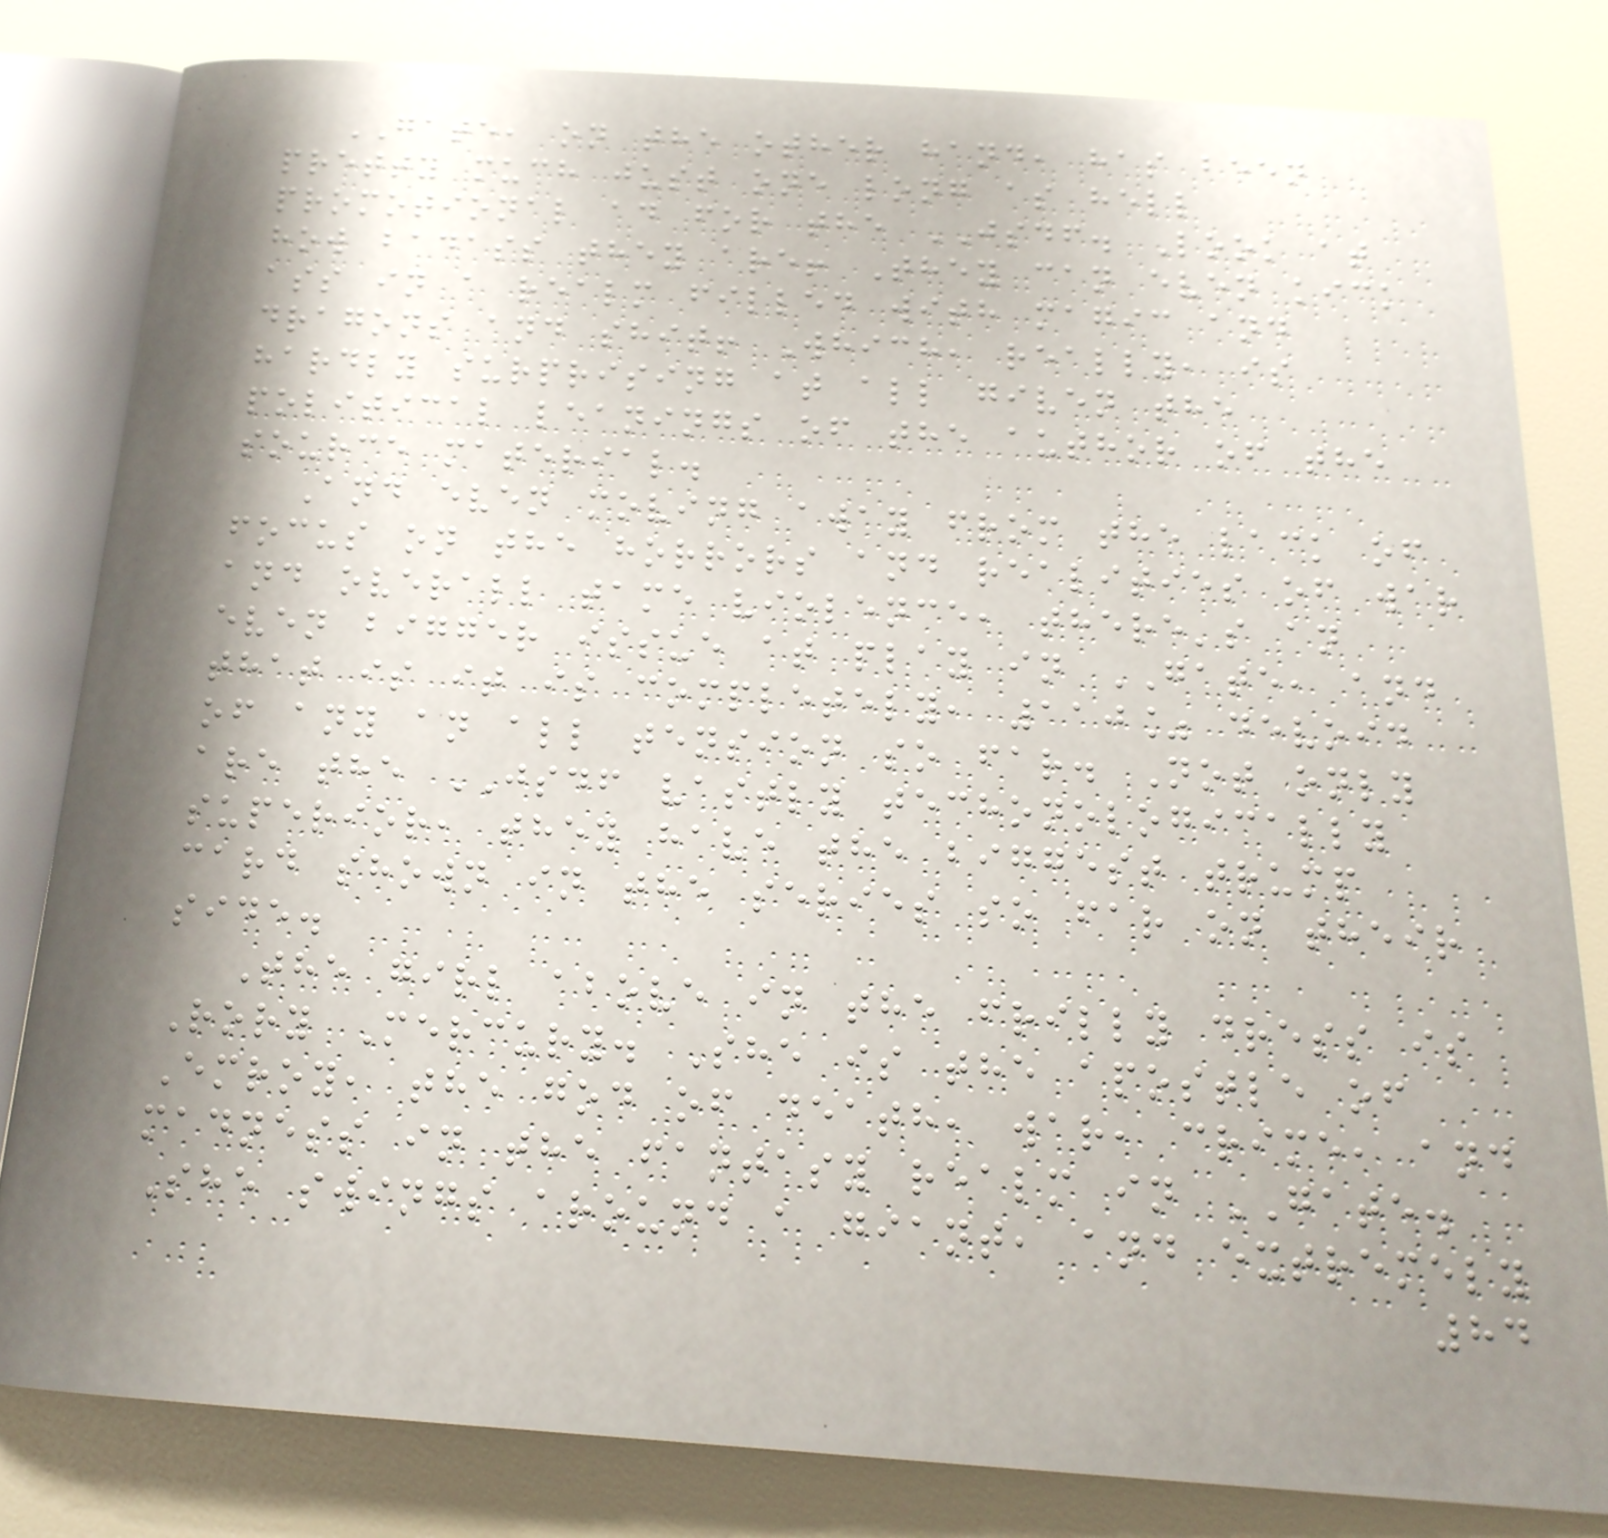GATE, on the other hand, has been
pretty much just one long as hell
promotional ad for the JSDF. Look at
how badass they are! They can even kick
ass in a realm filled with magic and
dragons and shit! Which, really, is
hardly surprising at all given the
political leanings of the author of the
source material.
And even moving away from the lack of
focus on the horrors and realities of war
and overall tame violence, there's an
even bigger issue at play in GATE, and
that is it is completely, 110% devoid
of any an all tension so far. Not only
are the JSDF vastly techonologically
superior, they have the biggest trump
card shown in the series so far on their
side.
The girl above in the frilly dress is
Rory Mercury. She is the apostle of
Emroy, the god of death, war, crime, and
madness in the fantasy realm in GATE.
She swings around a giant, and extremely
84
